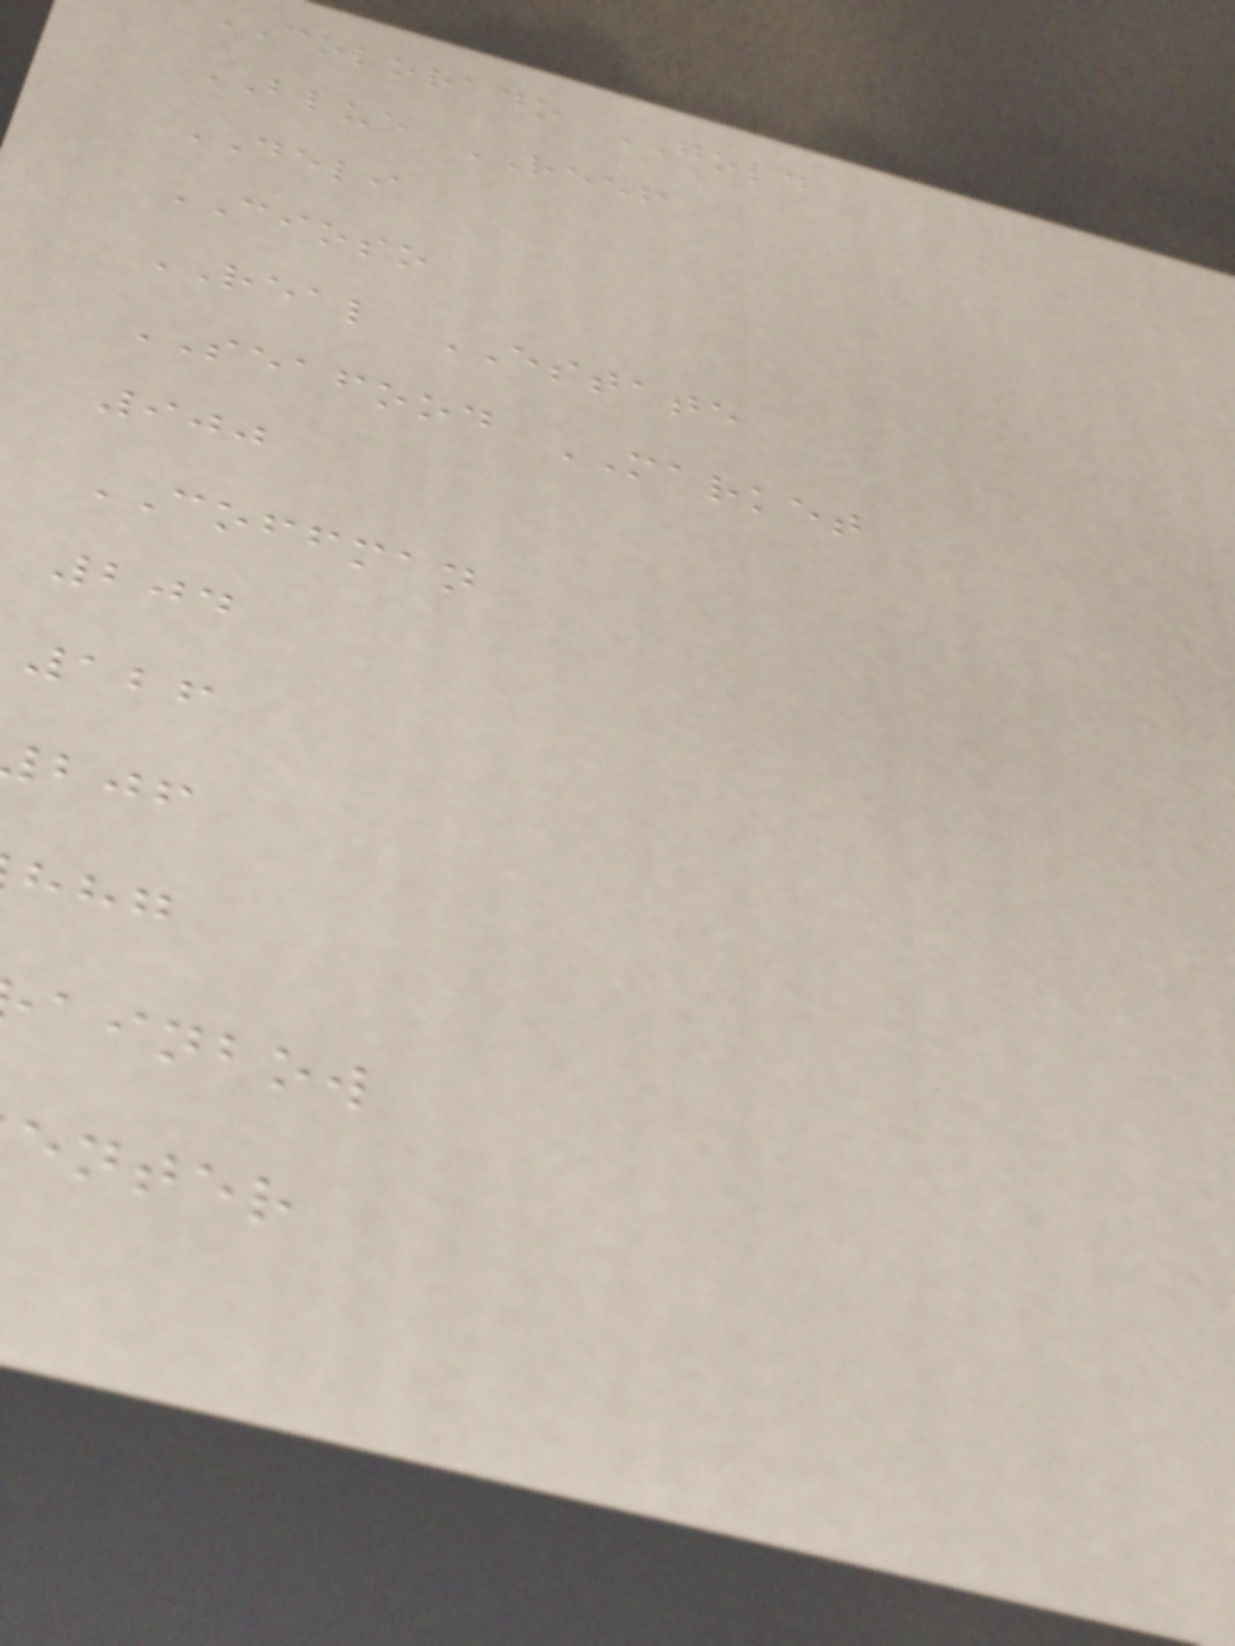colorado GOLD
BLUE REEF
DELI
CIOSO
REAL ESTATE
SEAFOOD MARKET
900
COFFMAN
204
126
ainbow
enter
